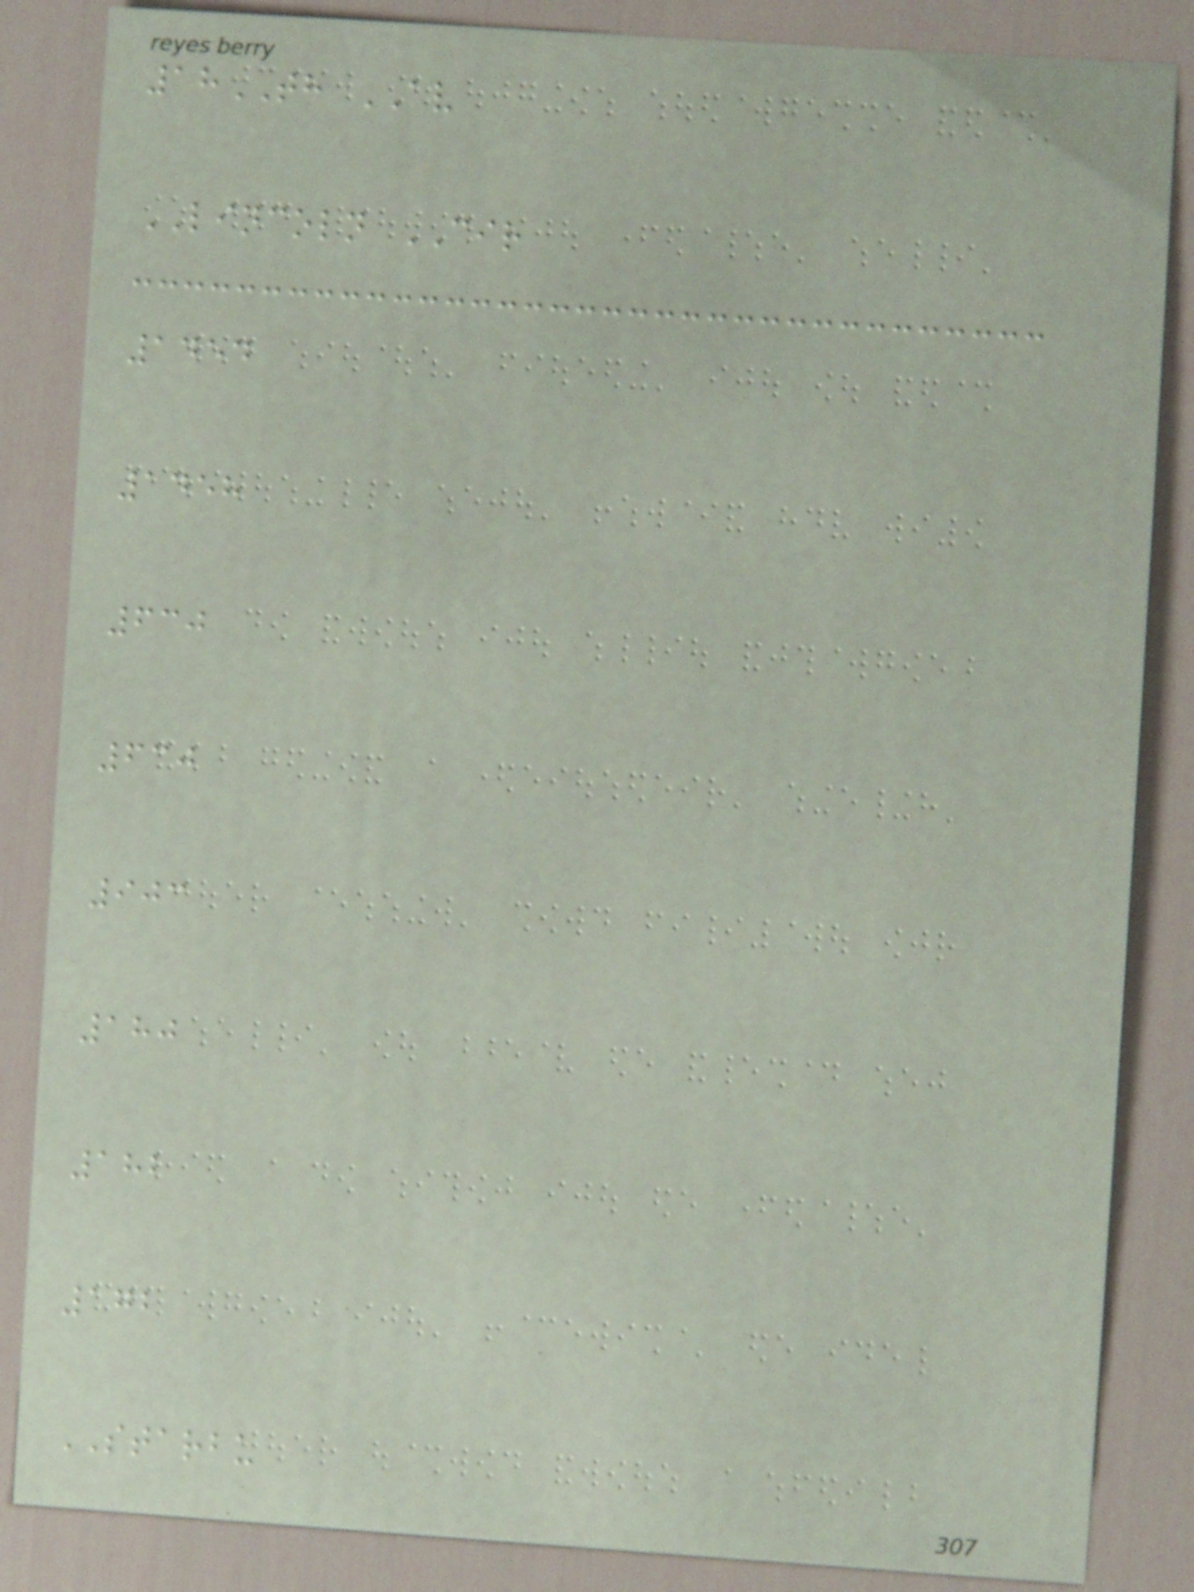18TH AV
LINCOLN CIR
1454
1458
630
630
903
180
182
172
STARBU
